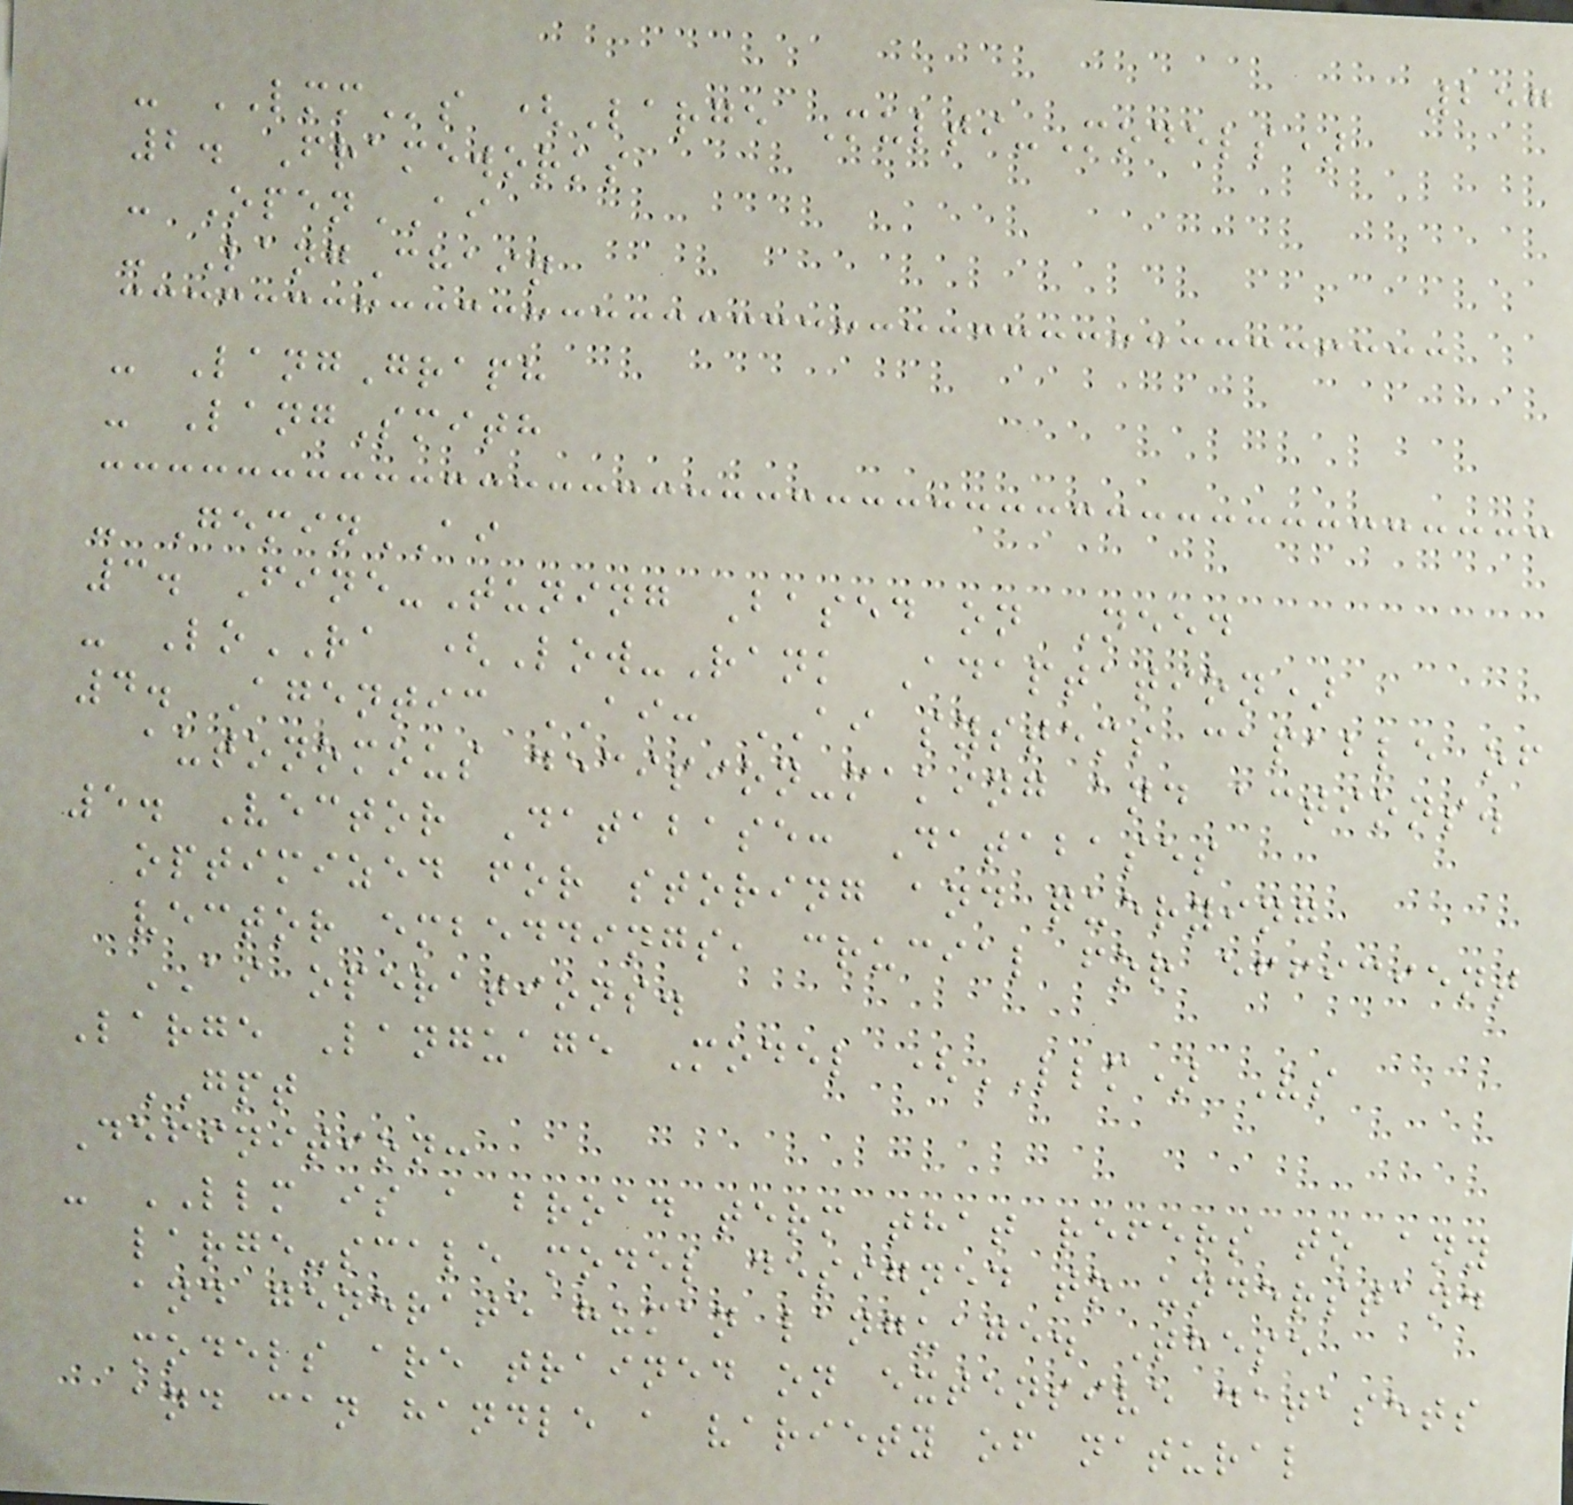257
- LMMs (Large Multi-Models)
2. Frameworks
- OpenAI
- LangChain
- LangGraph
- LangSmith
- GeminAI
3. Fine-Tuning Based on Need
- LoRA (Low-Rank Adaptation)
4. Agentic AI: AI systems capable of
autonomous decision-making and actions.
5. Vector Database: Databases
optimized for storing and querying
vector embeddings, crucial for efficient
AI operations.
Large Language Model (LLM) Vs
GPT
Definition:
- LLM is a broad term that refers to any
large-scale model designed to understand
and generate human language. These
models are trained on extensive datasets
and can handle a variety of natural
